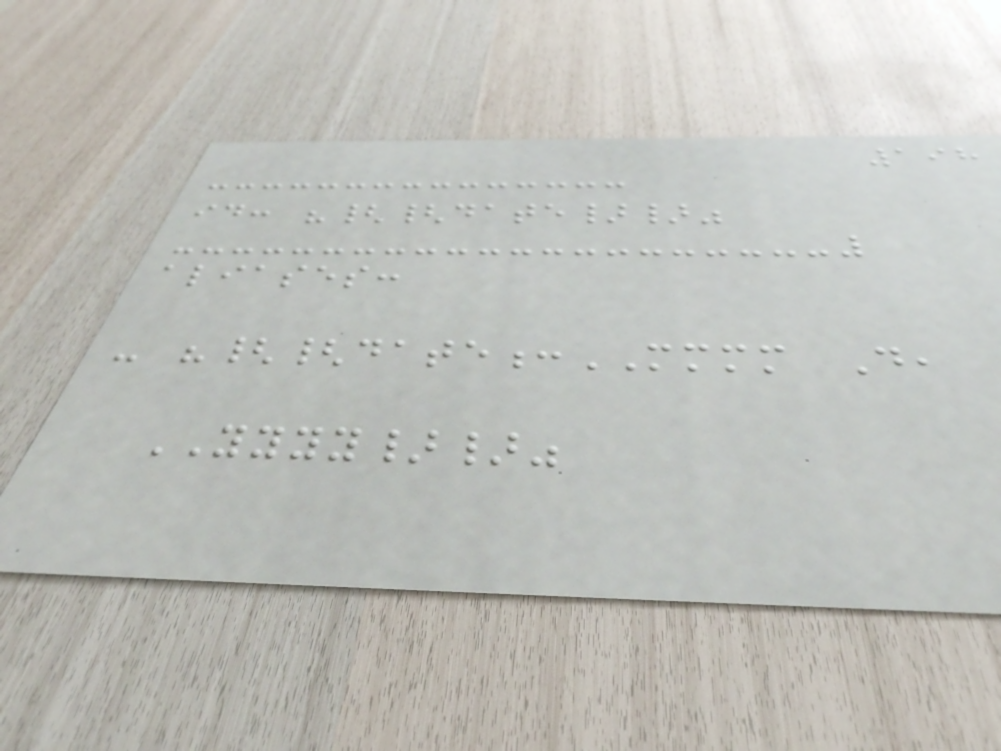198
id: "{{date}}"
aliases:
- "{{date:MMMM D,
YYYY}}"
